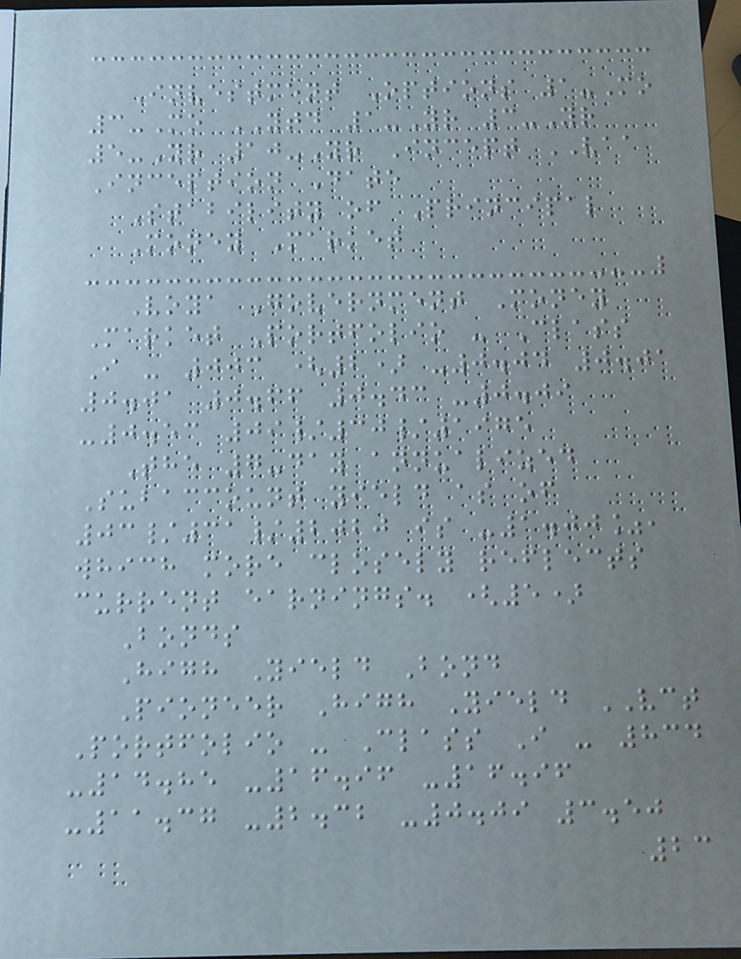Investment Options 1-Mo
3-Mo YTD 1-Yr 3-Yr
5-Yr 10-Yr Incept VAA
Inception Date
Stability of Principal
Money Market
Voya Government Money
Market Portfolio - Class
I - 003 (2) -0.04 0.01
0.01 0.66 0.43 -0.09
-0.53 09/30/1975
The 7-day annualized
Subaccount yield as of
03/31/2020 is -1.00%,
which more closely reflects
current earnings. (5)
Bonds
High Yield Bond
Pioneer High Yield VCT
Portfolio - Class I - 834
-14.85 -16.96 -16.96
-11.37 -2.32 -0.09 3.50
23
